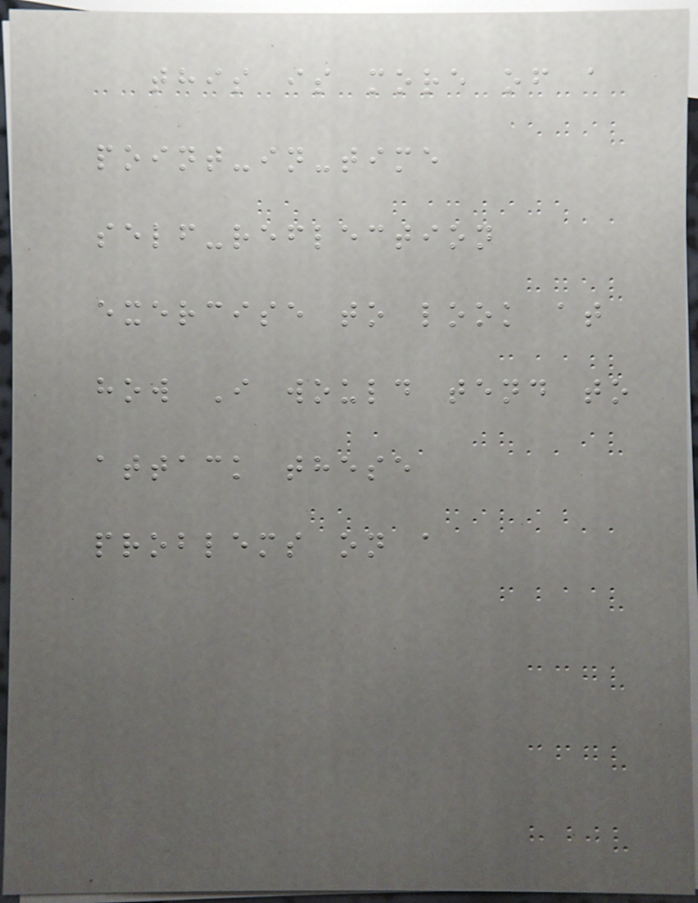this is more of a
point-in-time
self-reflection
exercise to look at
how I would tend to
attack these
problems on a
